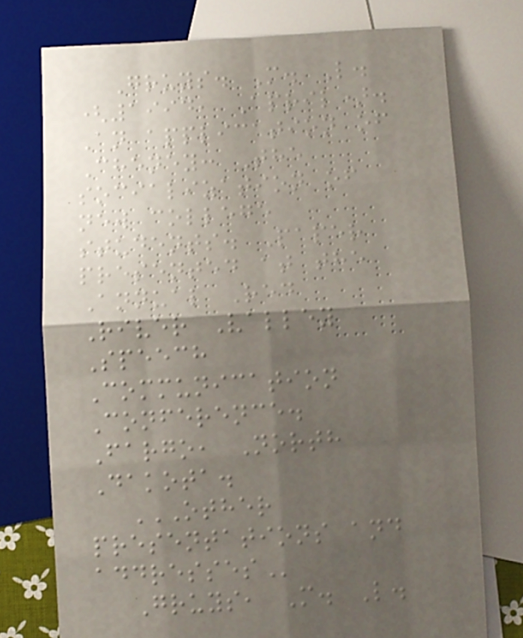Gruys. M. L.
(1994, April).
An application of
Cheney: The
socialization of
new college
students. Paper
presented at the
Annual Red
River Valley
Speech
Communication
Conference.
Fargo, North
Dakota.
OTHER
PRESENTATIONS AND
ADDRESSES
Gruys, M. L.
